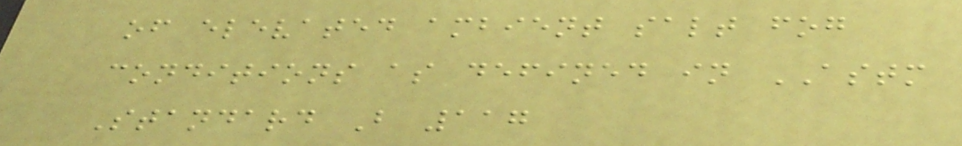of elevated ambient salt fog
conditions as defined in ASTM
Standard B 117
